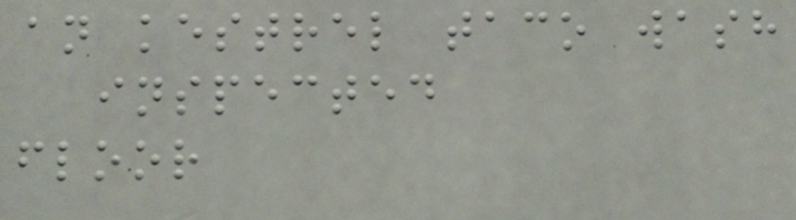an kestrel taco wash
inspected
floor
